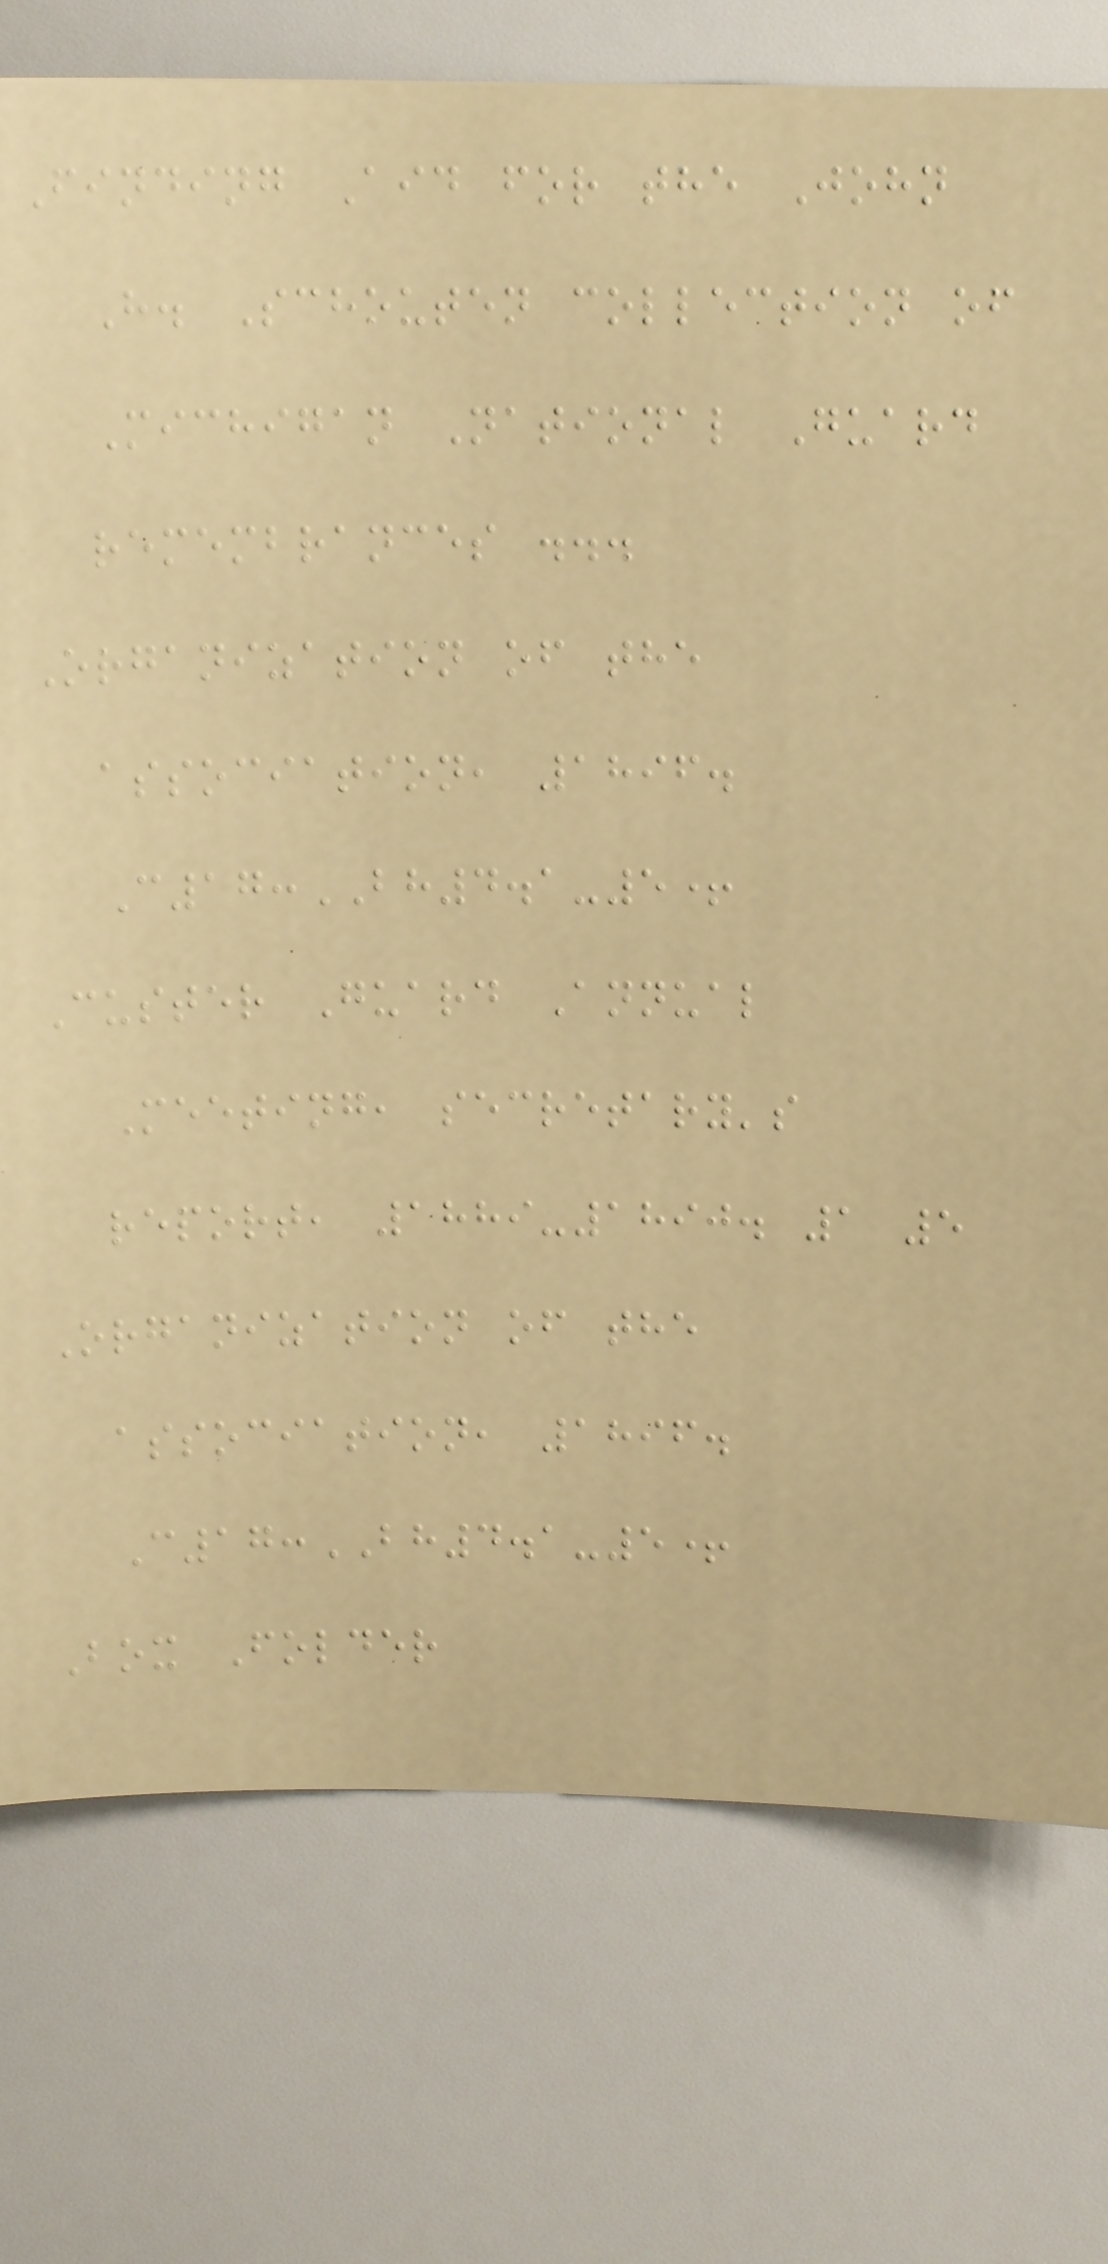Finding Aid for the John
H. Schouten collection of
Michigan National Guard
remembrances ...
Organization of the
association, 1896.
C17:BH4.1-5+
Custer Guard Annual
Meeting, secretary's
report, 1889-1890. 1 5
Organization of the
association, 1896.
C17:BH4.1-5+
Box Folder
